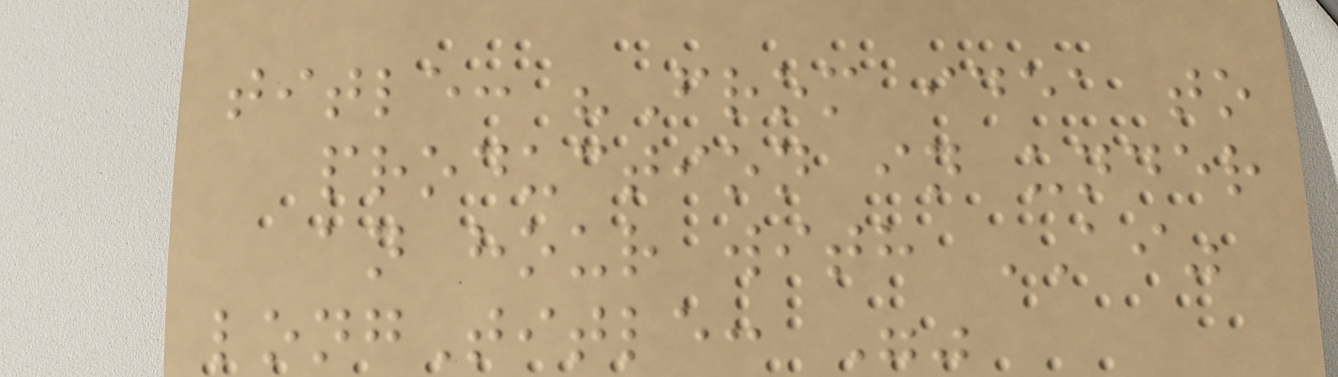title: "From idea to
production in under
an hour with AI"
longTitle: ""
